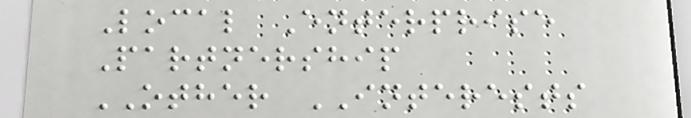Local Enterprise
Partnership
OTHER INTERESTS
